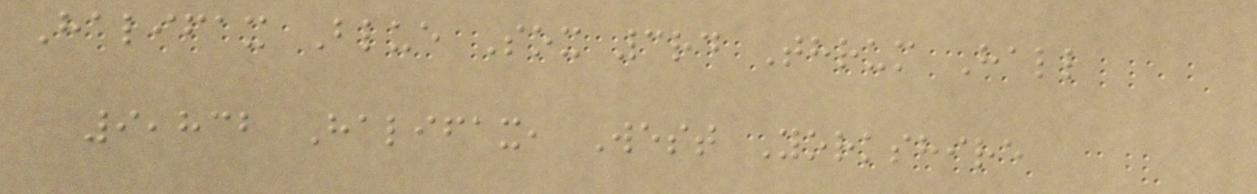Halifax Blue Sox 3rd Thrum Hall
9,832 Halifax, West Yorkshire
